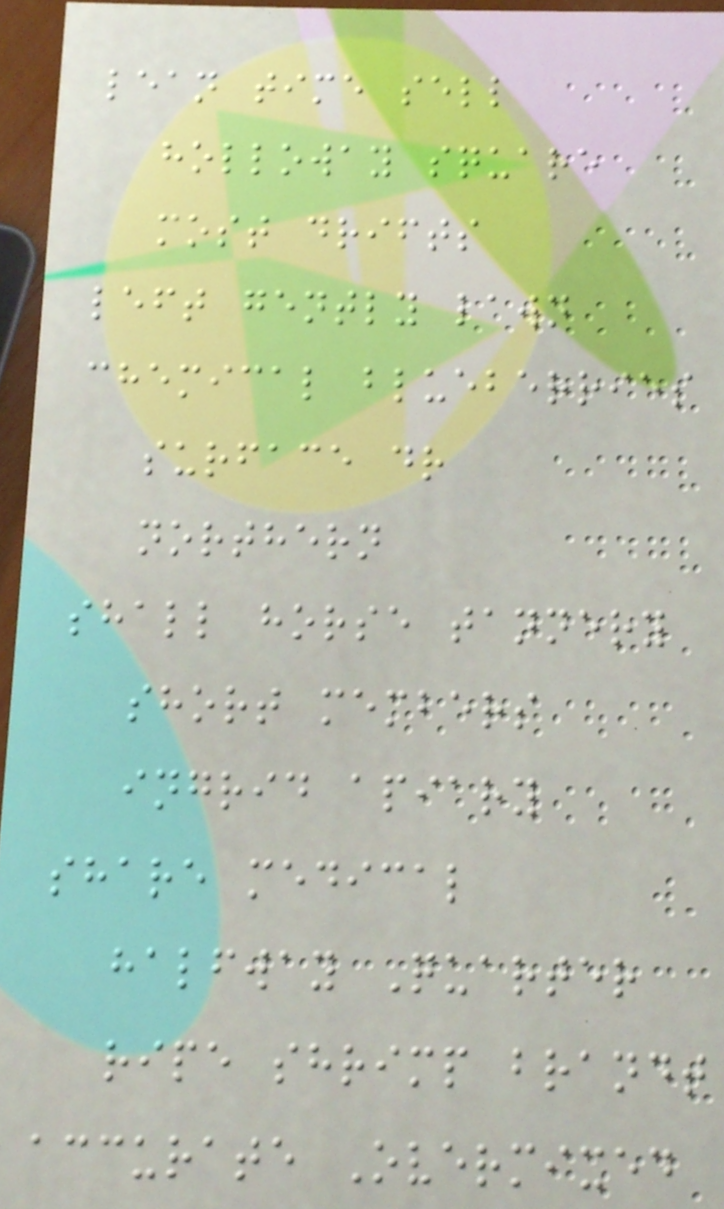lean time sell
holloway square
most drifts
left gently lawn
chemical blueberries
surface dr
northern
shall horse tannery
short members
ingrid apiary
share medical
halfway Quarter
ripe shrimp brandt
accurate Overmixed
